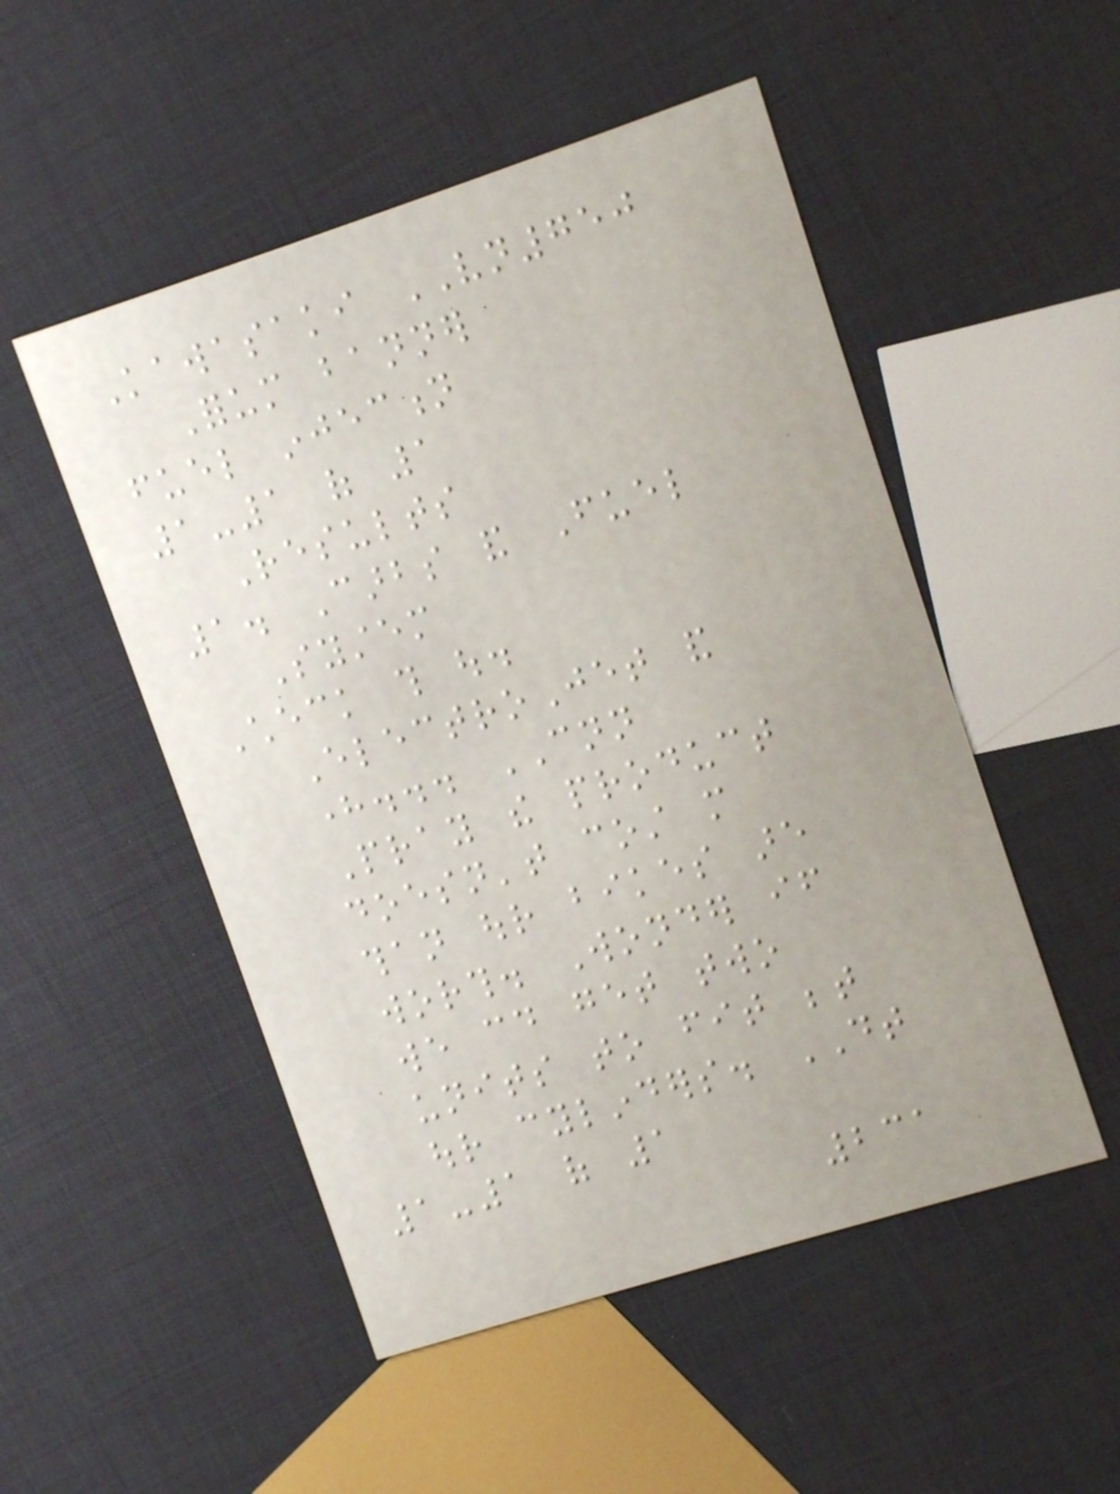Kawasaki VN750
Forum banner
fuel injection
1-1 of 1
Results
1. Carbs and Fuel
System
Check this out.
ElectroJet and
here... CNN
Pray the product
doesn't cost more
than our bikes are
worth. Wonder if
we could get two
units to fit between
our cylinders. DT
1-1 of 1
231
